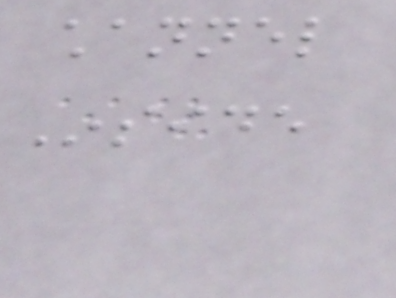channel
Inside
